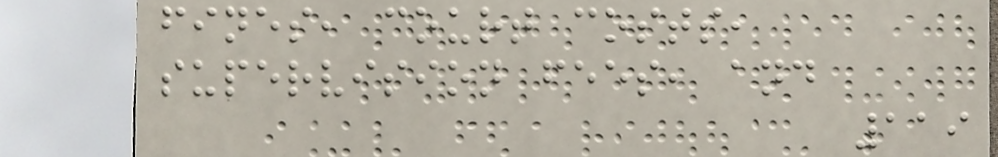fines, court costs,
supervision fees, and
119
